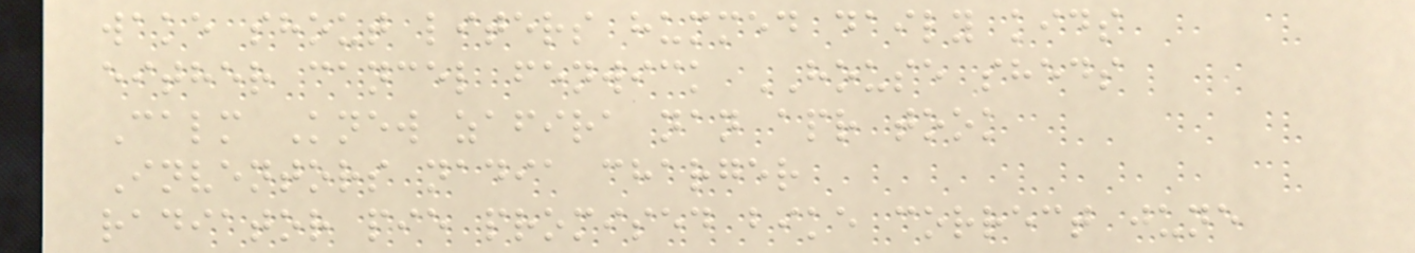wake shout liters hummed daily kids
either cancel fenwick HOUSE sheds
Calm Knew zafira nan apr took
Inventors nadia charger
radiator pie promised bike correct june
